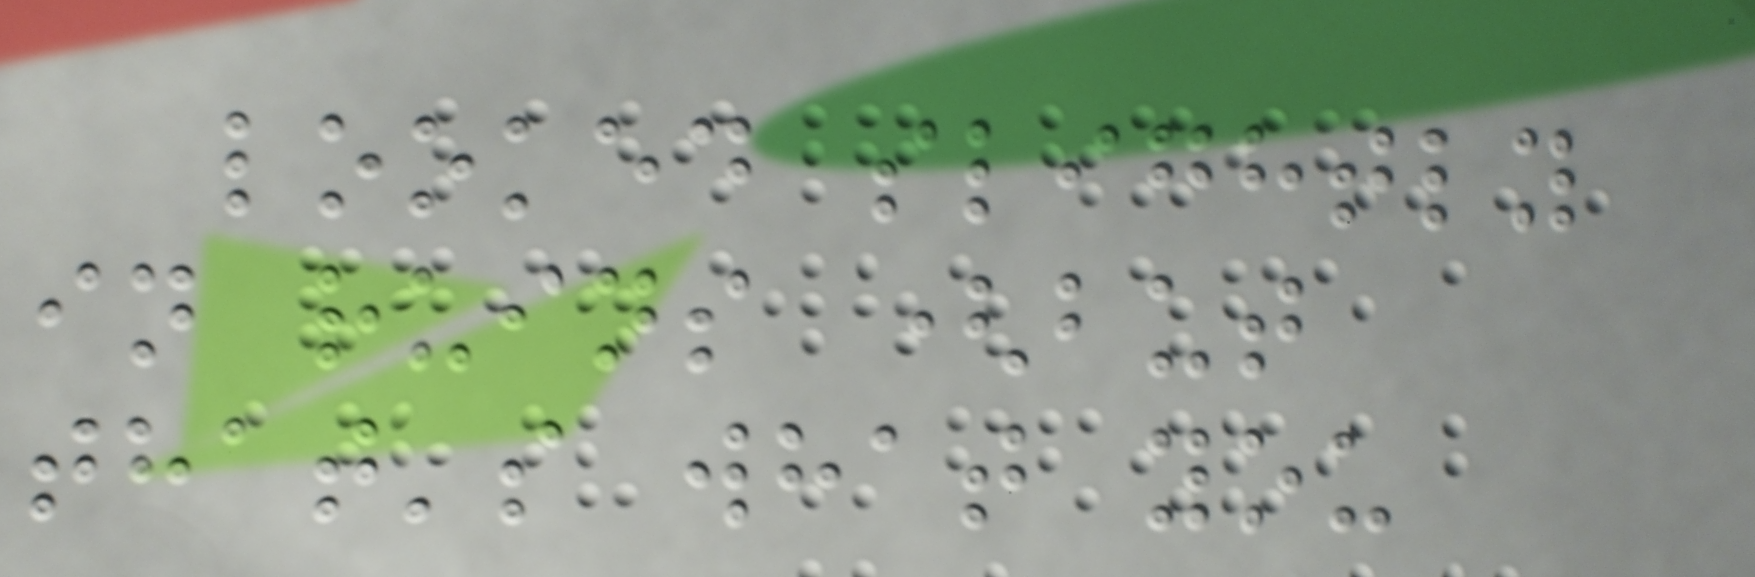looked slightly
in ruins (but
that's what you
